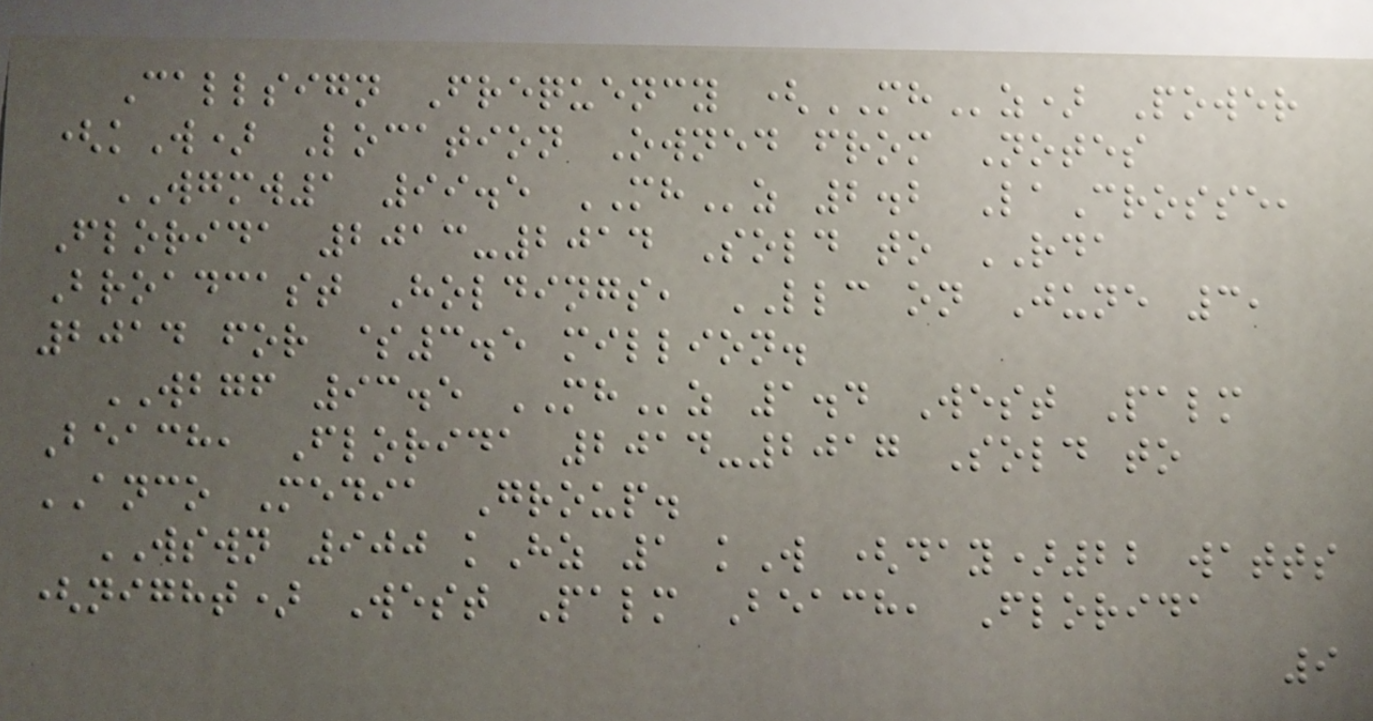Callsign Frequency (MHz) Power
(kW) Location Owned from Notes
WGMW1 99.5 MHz 2.2 LaCrosse,
Florida 2013-2014 Sold to RDA
Broadcast Holdings, LLC on June 3,
2014 for $3.5 million.
WBGF 93.5 MHz 1.4 West Palm
Beach, Florida 2014-2017 Sold to
ANCO Media Group.
WSWN 900 kHz 1 kW (day)22 watts
(night) West Palm Beach, Florida
9
